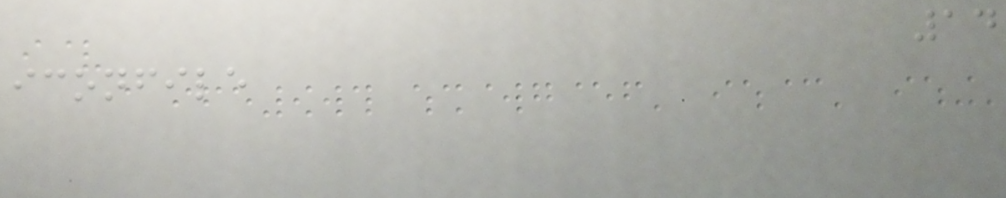14
iconfile
